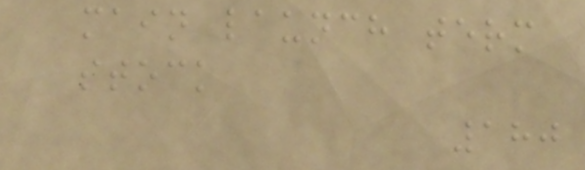main launch term
stock
180
